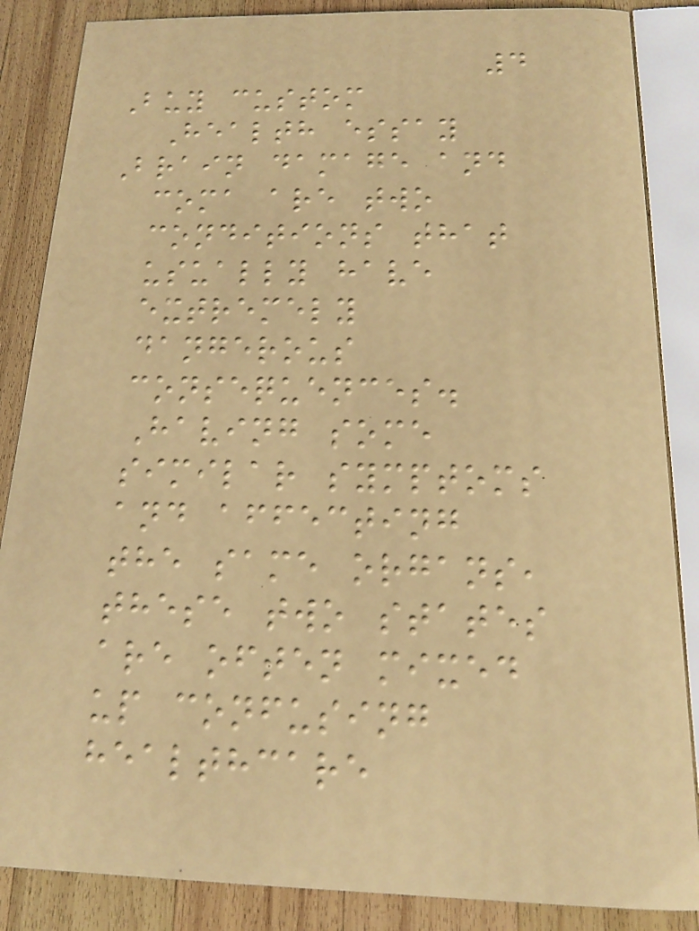4
Buy custom
Health essay
Brain damage and
coma are two
conditions that
usually have
extremely
dangerous
consequences.
Having some
similar symptoms
and affecting
the same organs,
these two states
are often mixed
up confusing
healthcare
